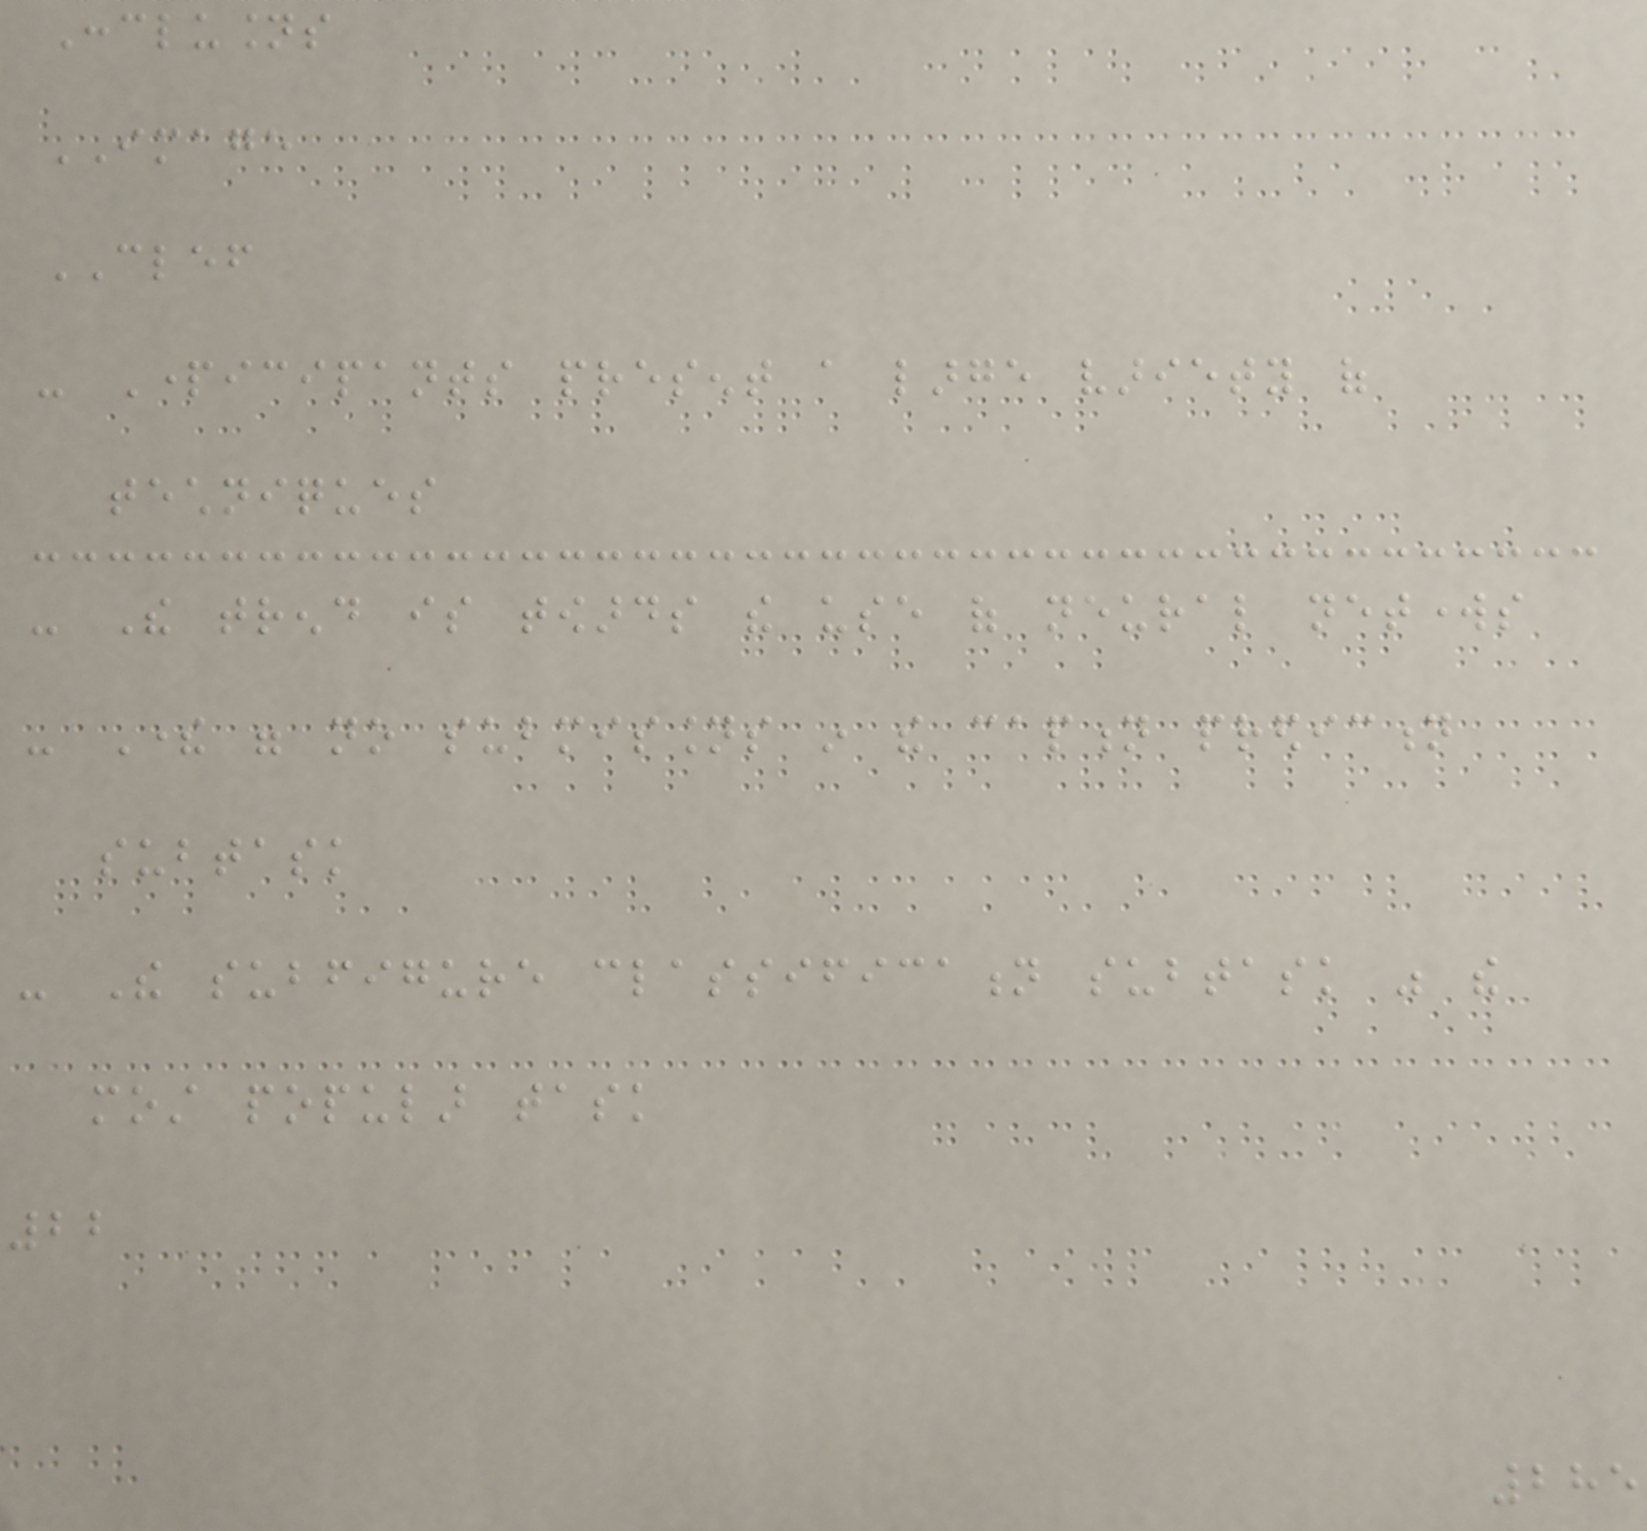Conclusions
IMAGE
CLEF
- Participants present a large variety of
techniques
- The trend is towards the use of neural networks
- There were no submissions in the caption prediction
subtask
- The subfigure classification subtask was the
most popular task
22
285
